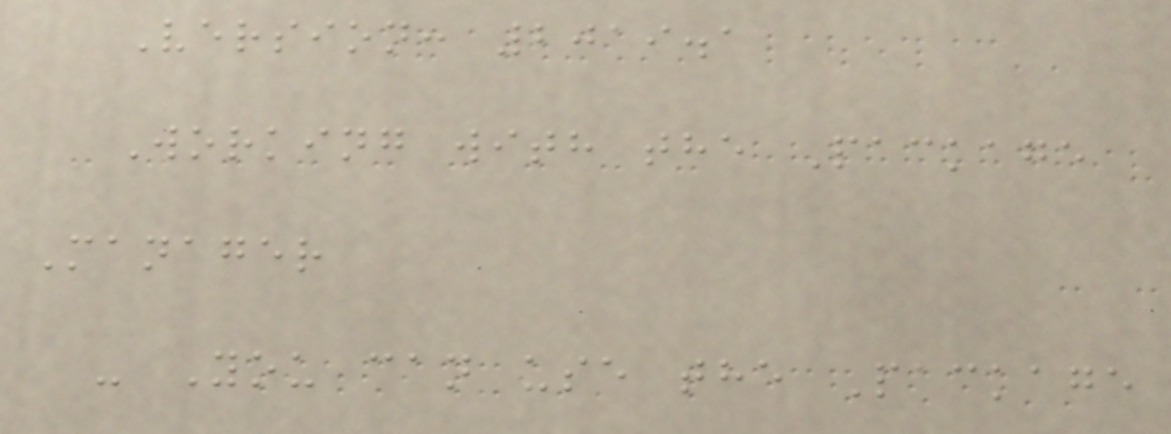Version: 2019.1
Working with the Package
Manager
- You can use the Package
